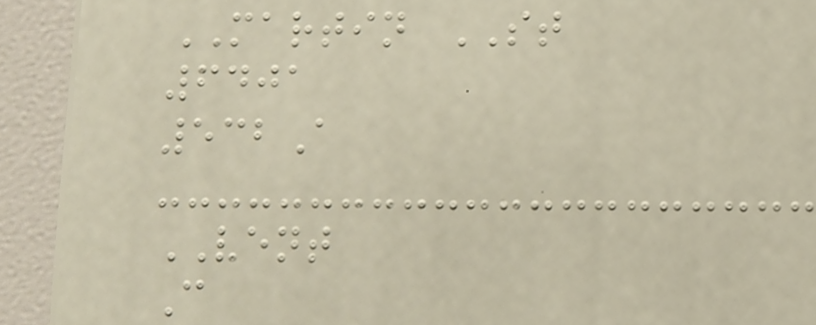MARTIN ST
6401
532A
VENT
C
